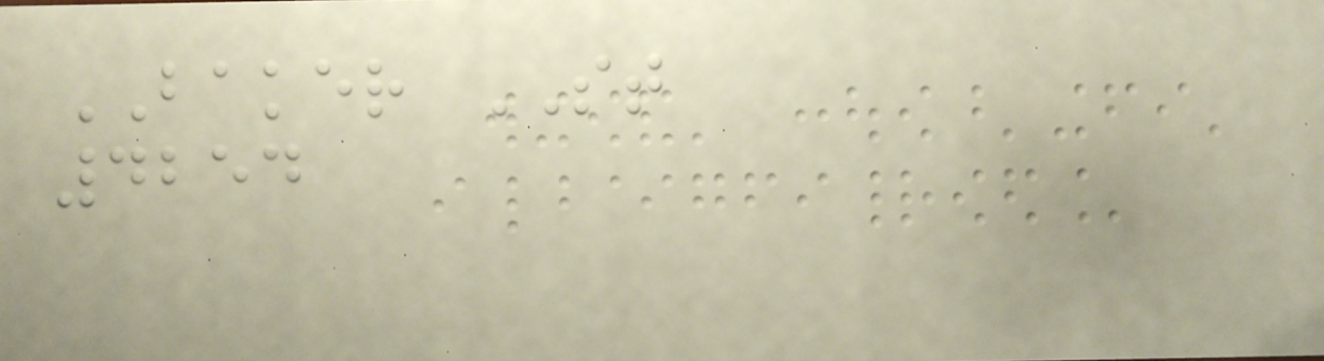BAKER ST
4254
